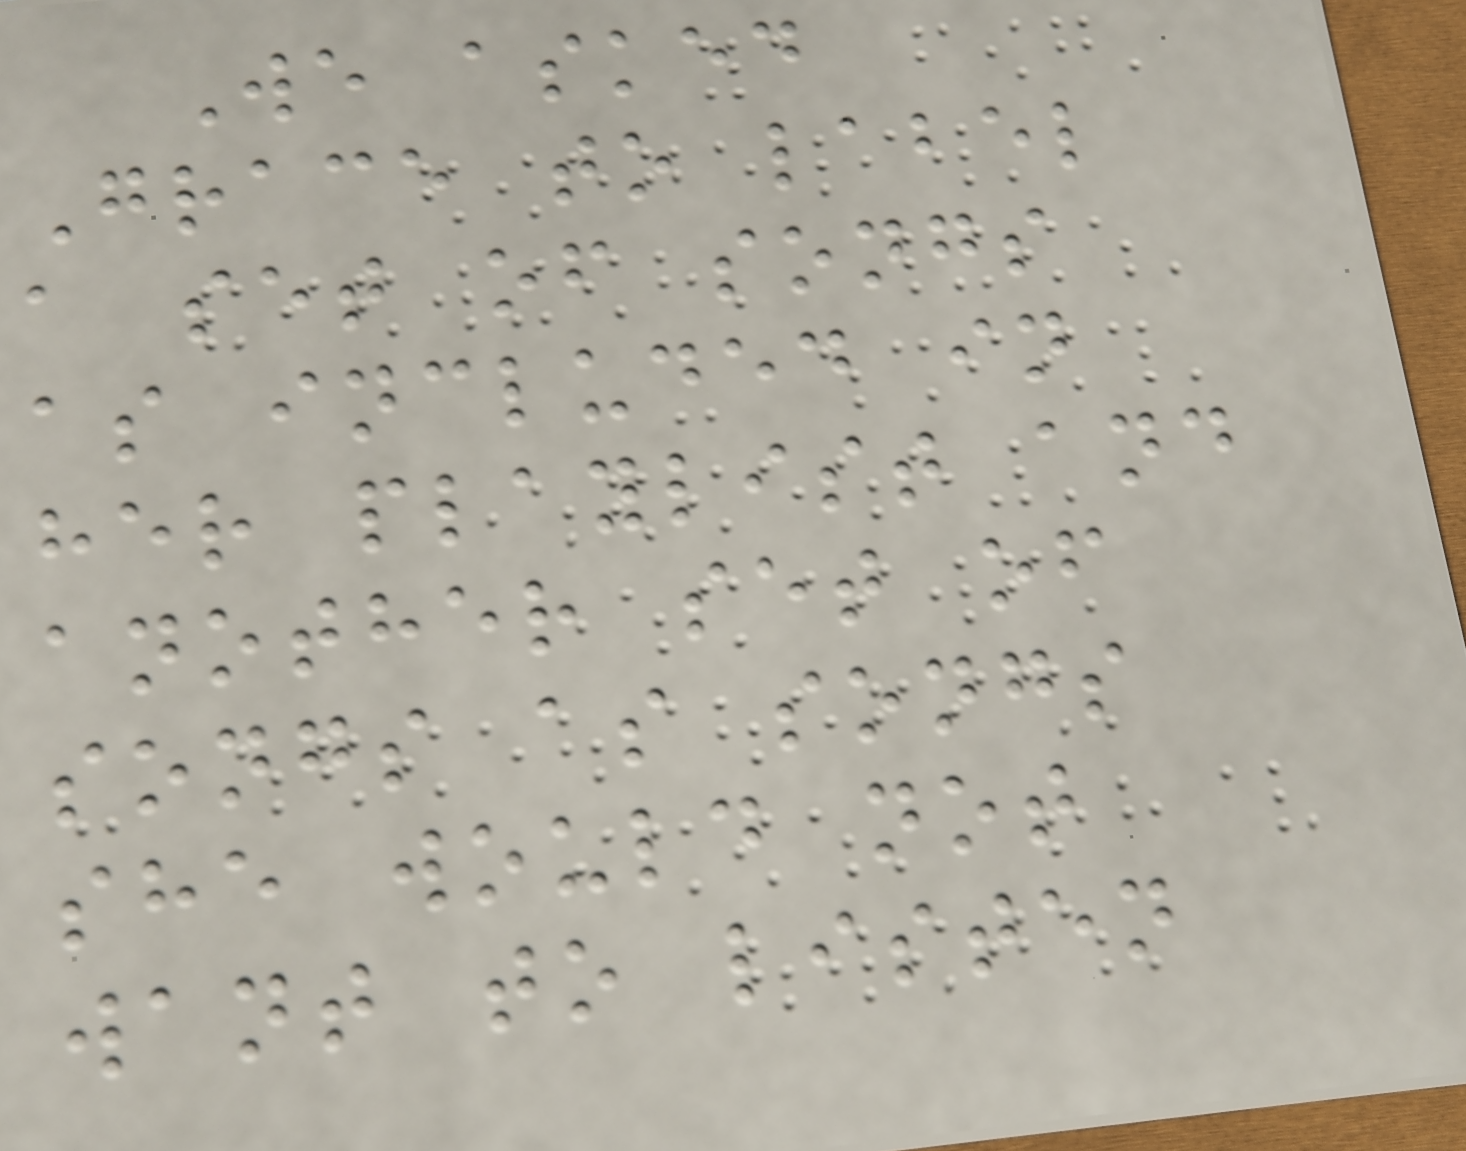We asked
Grace to label
a set of songs
as included in
her playlist and
another set of
songs as songs
she would not
want to listen
